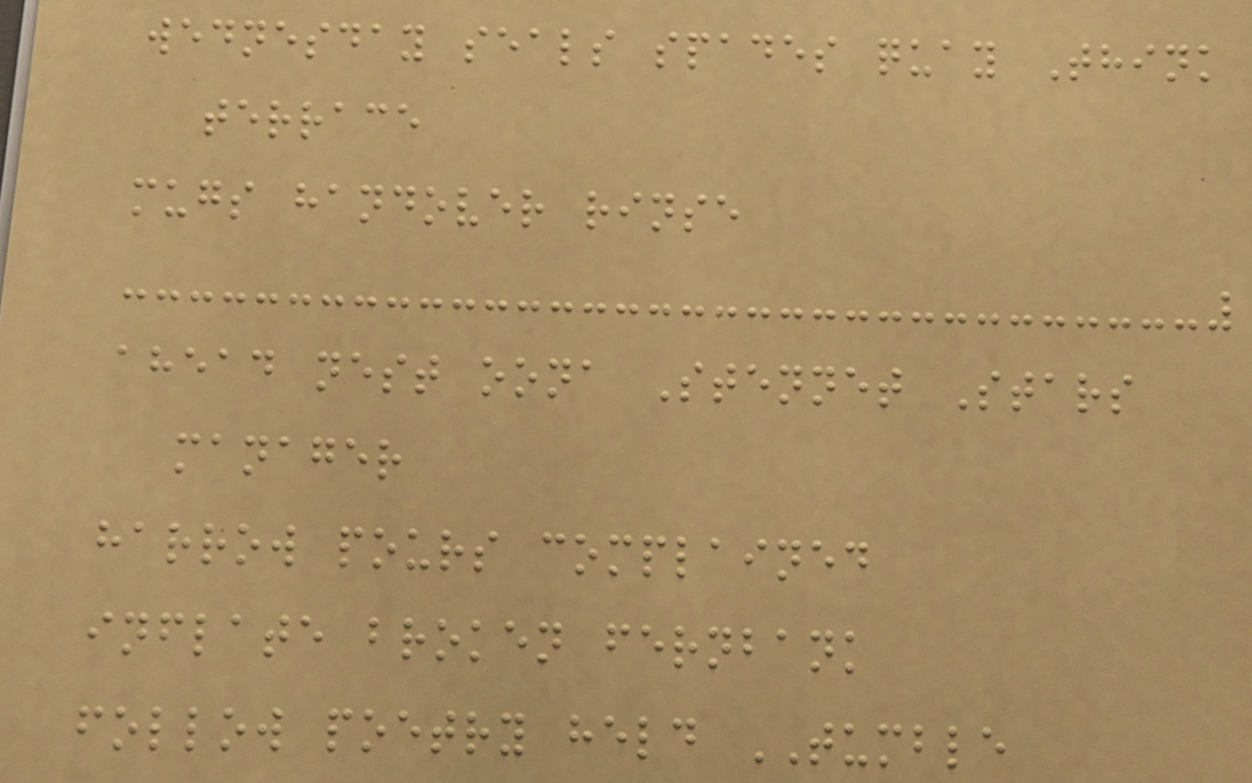wednesday seals spades quay Think
terrace
mugs handover rinse
ahead nest oona Stennet Stars
manager
harrow pours complained
inflate broken fernbank
follow poetry held TUMBLE
